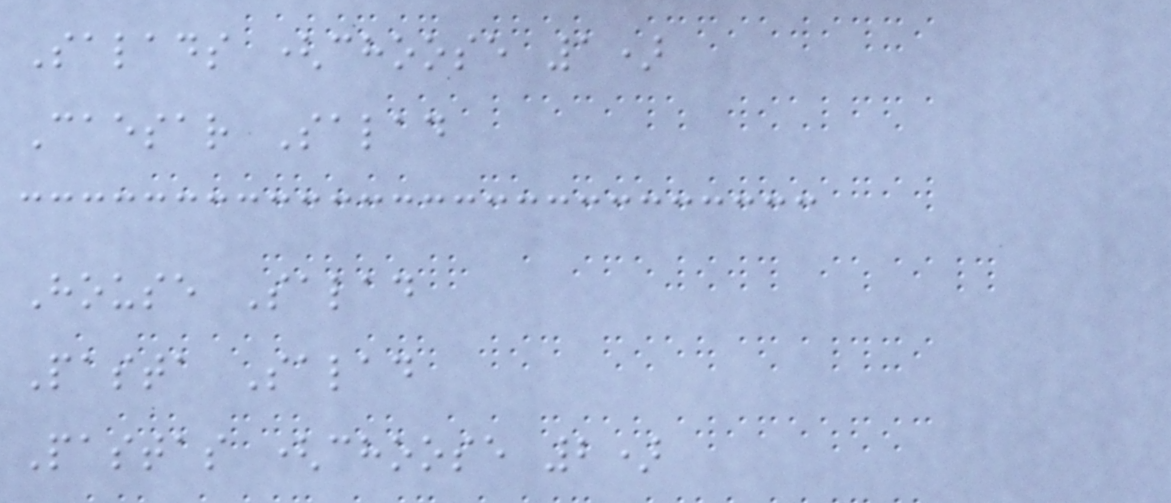Salads (choose 1)
Caesar Salad
House Salad
Pasta Salad
Pastas (choose 2)
